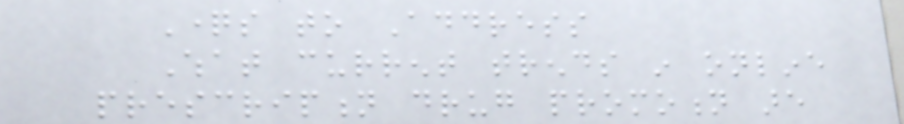Questions to Address
What current trends in online
prescription drug promotion are
